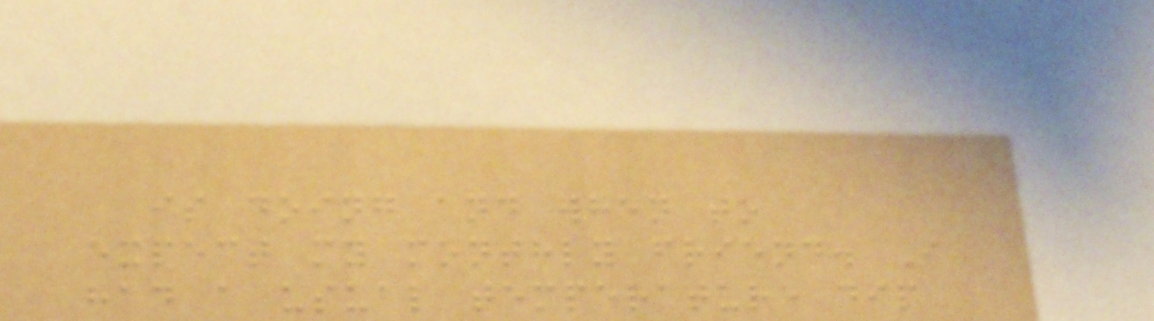is doing and when to
expect my monthly friend. I
had a usual temperature dip
